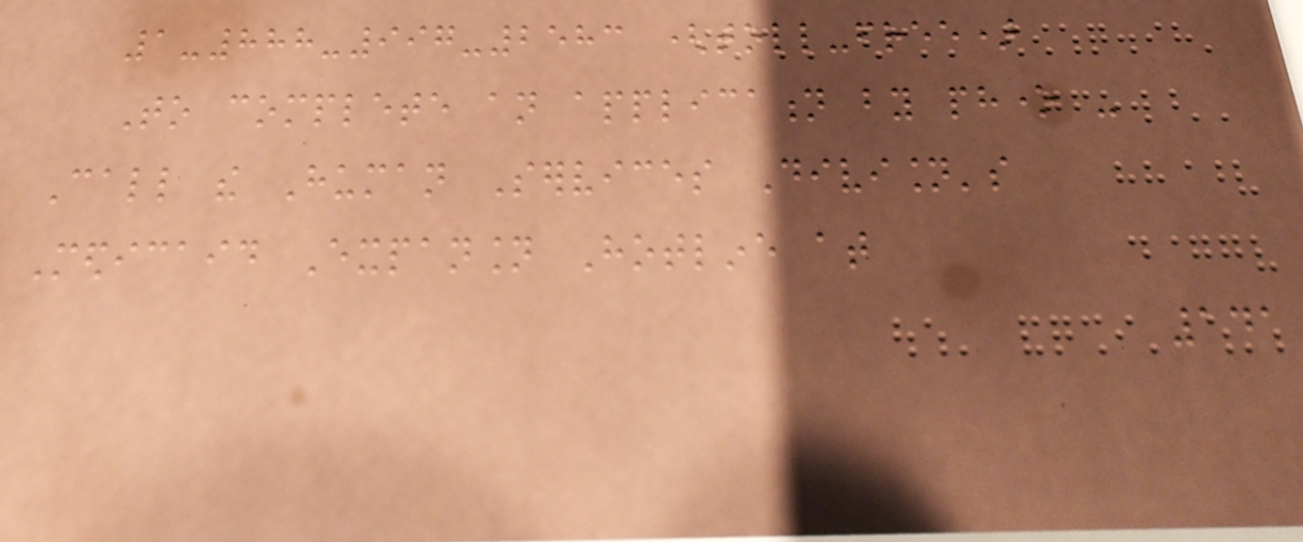1-888-997-2583 (toll-free)
To complete an application by phone -
Call the Human Services Division's
Medicaid Expansion Hotline at
141
